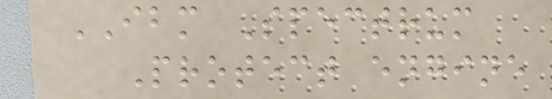IBM Spectrum
Protect engine
